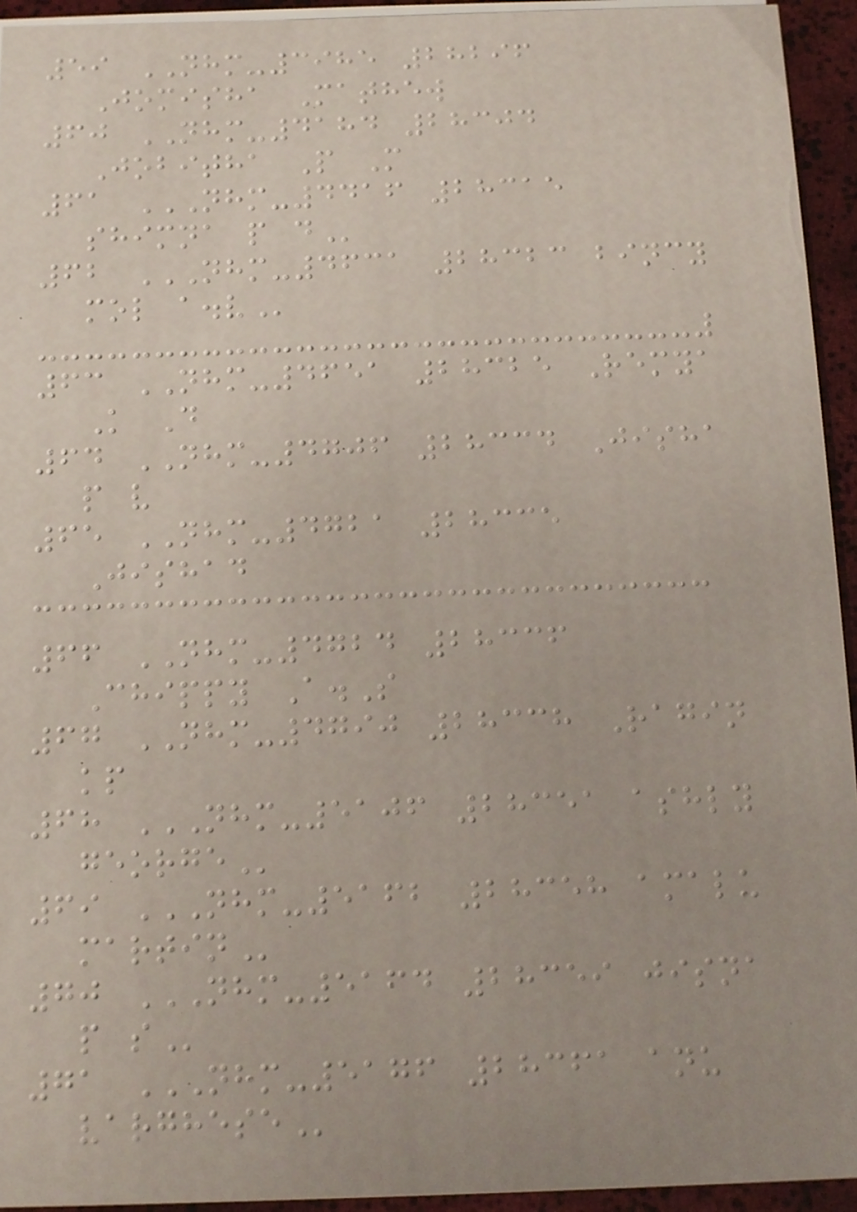59 NHM-3985 28296
Jomisha Mathew
60 NHM-4184 28304
Jobitha P M
61 NHM-4416 28315
SHIMNA P D
62 NHM-4631 28323 BINCY
MOL A.V
63 NHM-4651 28325 Remya
K D
64 NHM-4706 28334 Jisha
p v
65 NHM-4721 28335
Jishad
66 NHM-4724 28336
Chippy A.S
67 NHM-4790 28338 Ragin
kp
68 NHM-5106 28351 ASHLY
GEORGE
69 NHM-5162 28358 AMALU
MARTIN
70 NHM-5164 28359 JISNA
P S
71 NHM-5176 28361 ANU
VARGHESE
